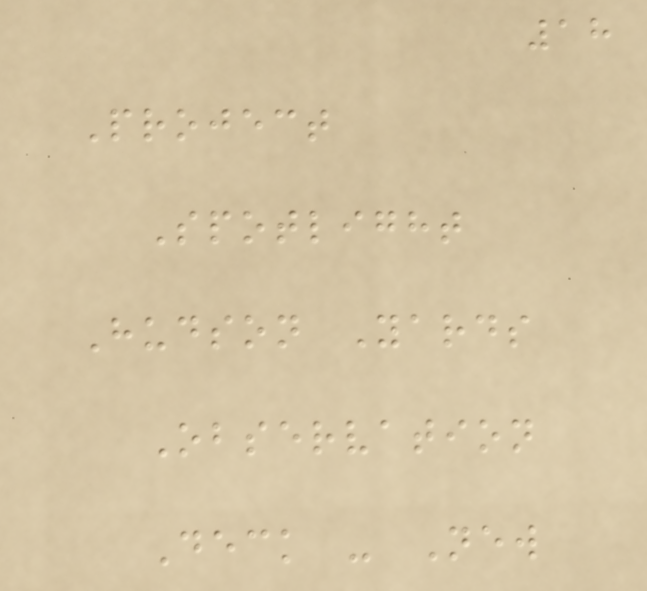18
Project
Spotlight
Hudson Yards
Observation
Deck - New
